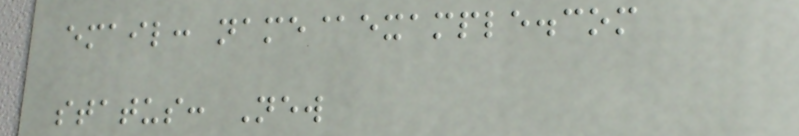email: name@example.com
status: New
